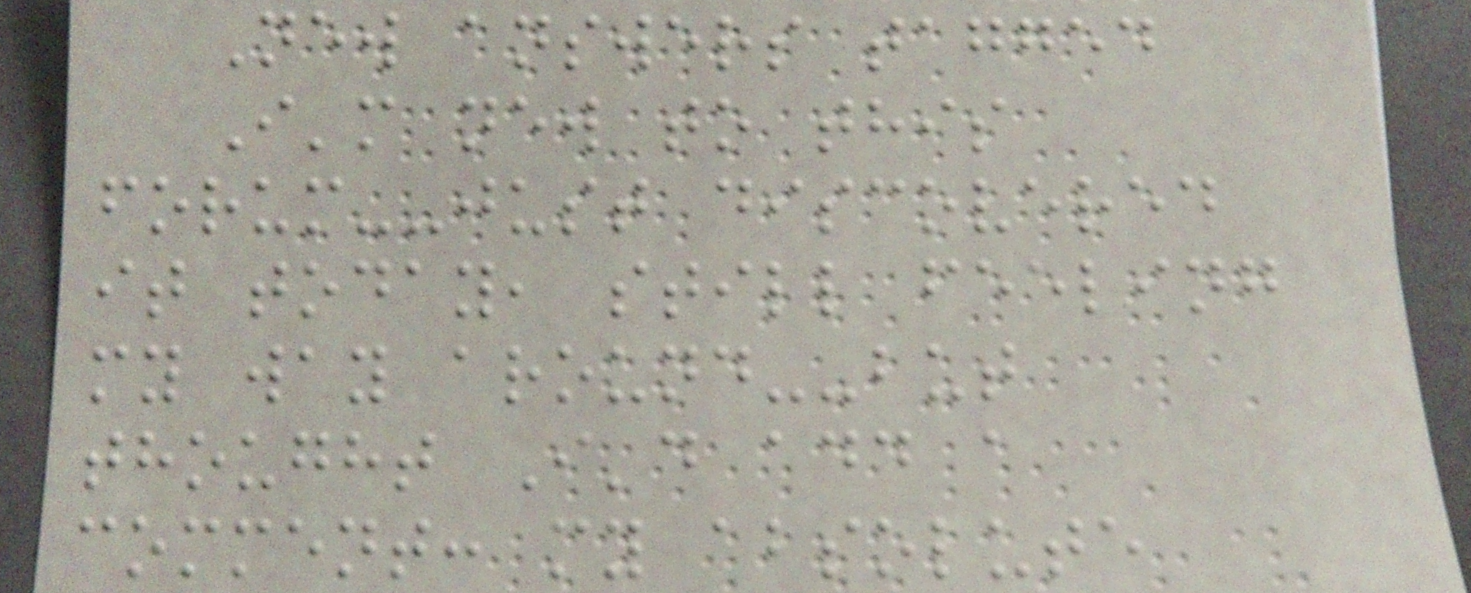New answers tagged
I'm new to this
forum--just discovered
it today, still feeling
my way around--but
thought I'd add a
comment: my absolute
